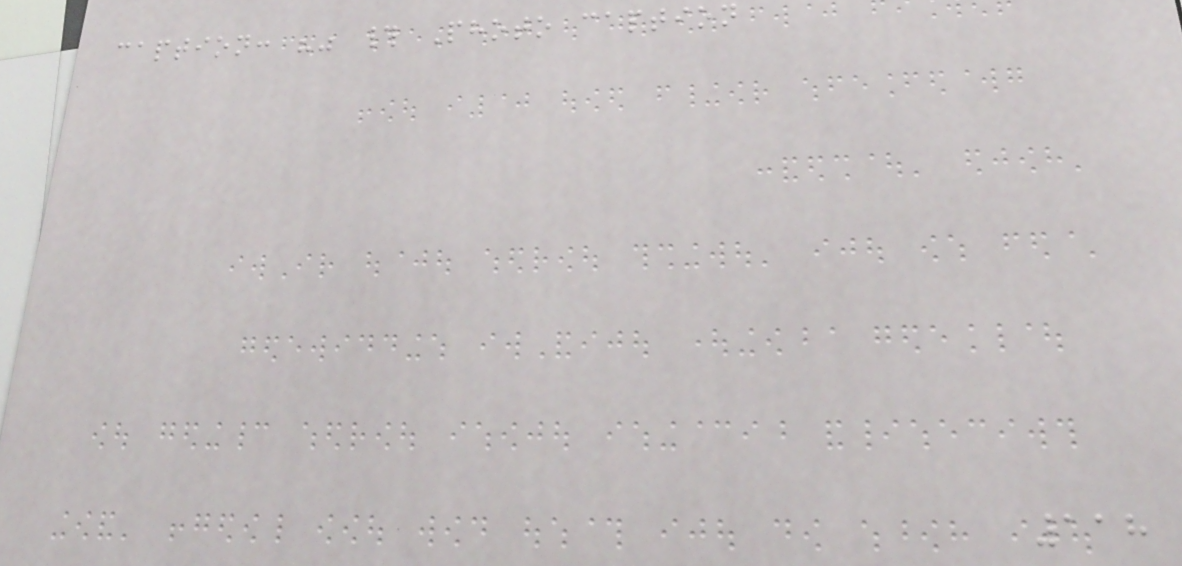caption: "" # Photo caption
118
